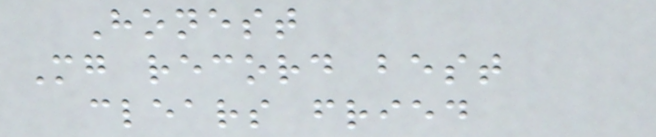Honest
Mg record best
clears fried
